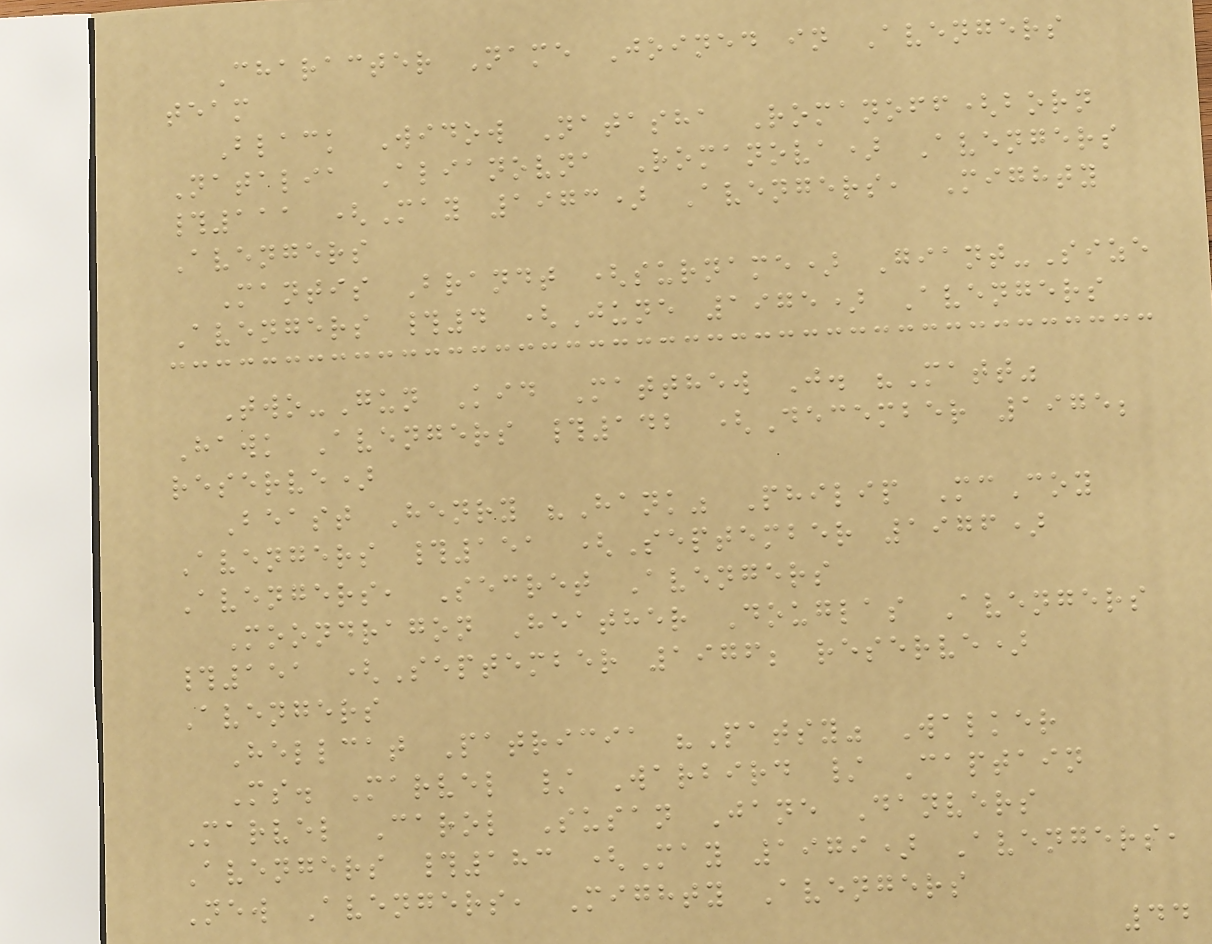Character Name Joined in Avengers
team
Black Widow Natasha Romanoff(born
Natalia Alianovna Romanova) Avengers
#111 (May 1973) Avengers, Mighty
Avengers
Mantis Brandt (surname) Giant-Size
Avengers #4 (June 1975) Avengers
Two-Gun Kid Matthew J. "Matt"
Hawk Avengers #142 (December 1975;
reserve)
Beast Henry "Hank" Philip McCoy
Avengers #151 (September 1976)
Avengers, Secret Avengers
Moondragon Heather Douglas Avengers
#151 (September 1976; reserve)
Avengers
Hellcat Patricia "Patsy" Walker
Ms. Marvel / Warbird / Captain
Marvel Carol Susan Jane Danvers
Avengers #183 (May 1979) Avengers,
New Avengers, Mighty Avengers
44
